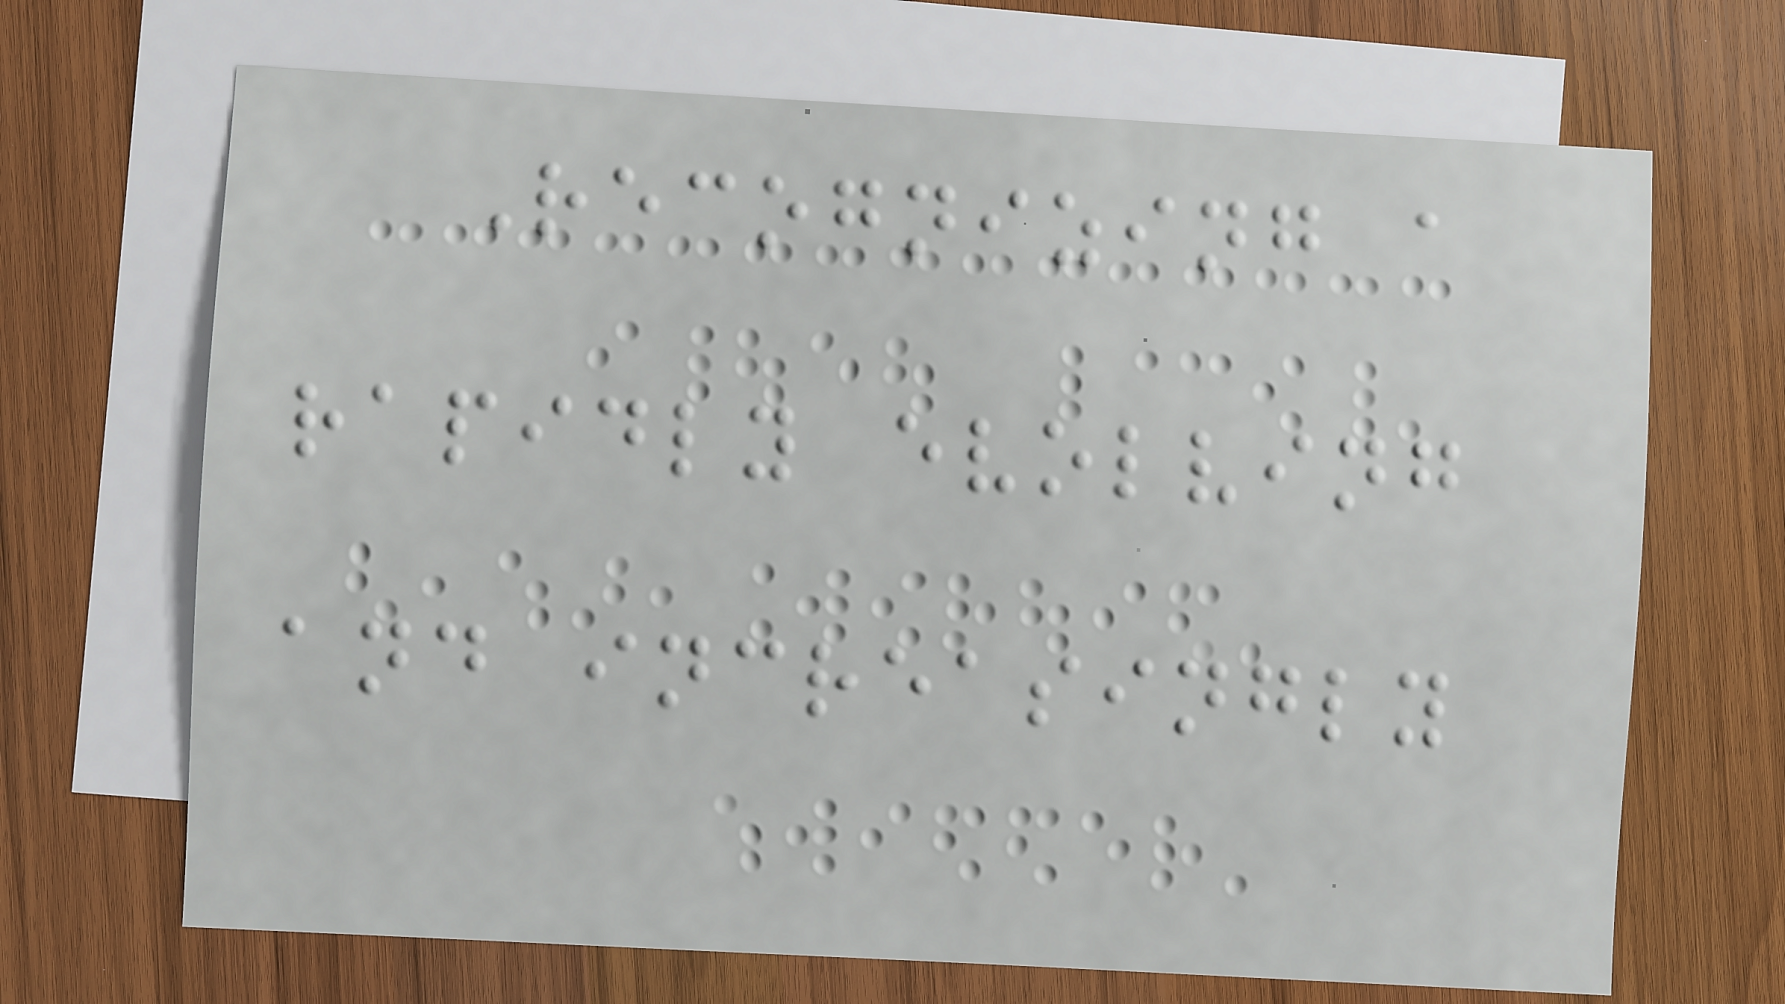Recognizing a
rapidly evolving
and increasingly
